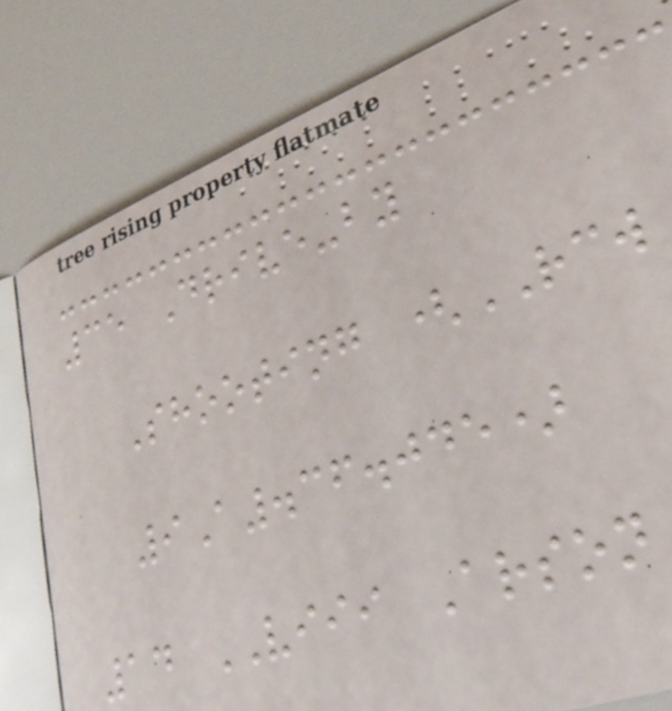35 Drive-by
Shooting (RCW
9A.36.045)
14 VIII Arson
